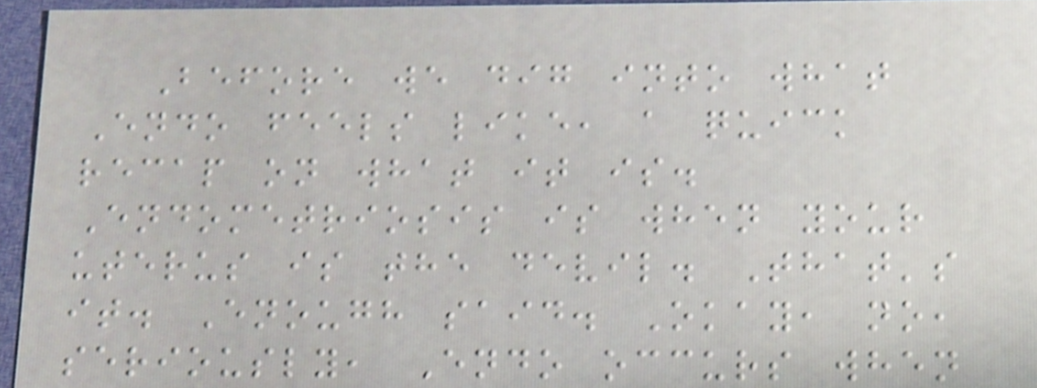Before we dig into what
Endo feels like, a quick
recap on what it is.
Endometriosis is when your
uterus is the devil. That's
it. Enough said. Okay, no,
seriously, Endo occurs when
